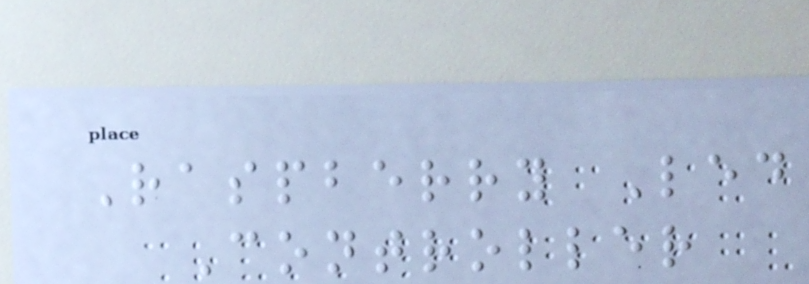Raspberry Led
Controller
